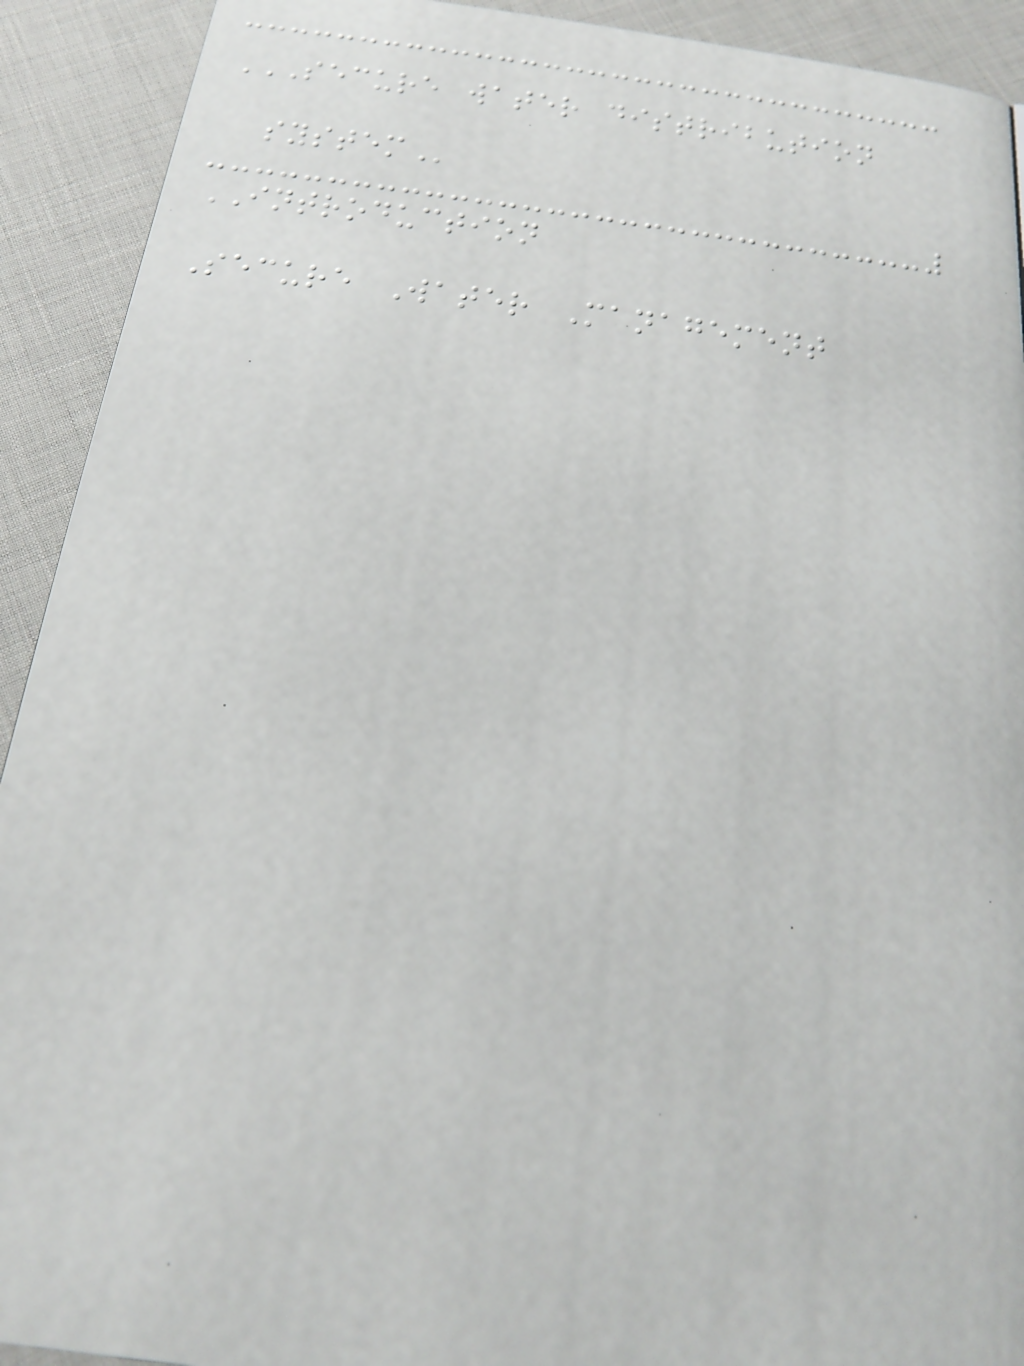SECURE WATER DISTRIBUTION
SYSTEM
INTRODUCTION
Secure Water Management
